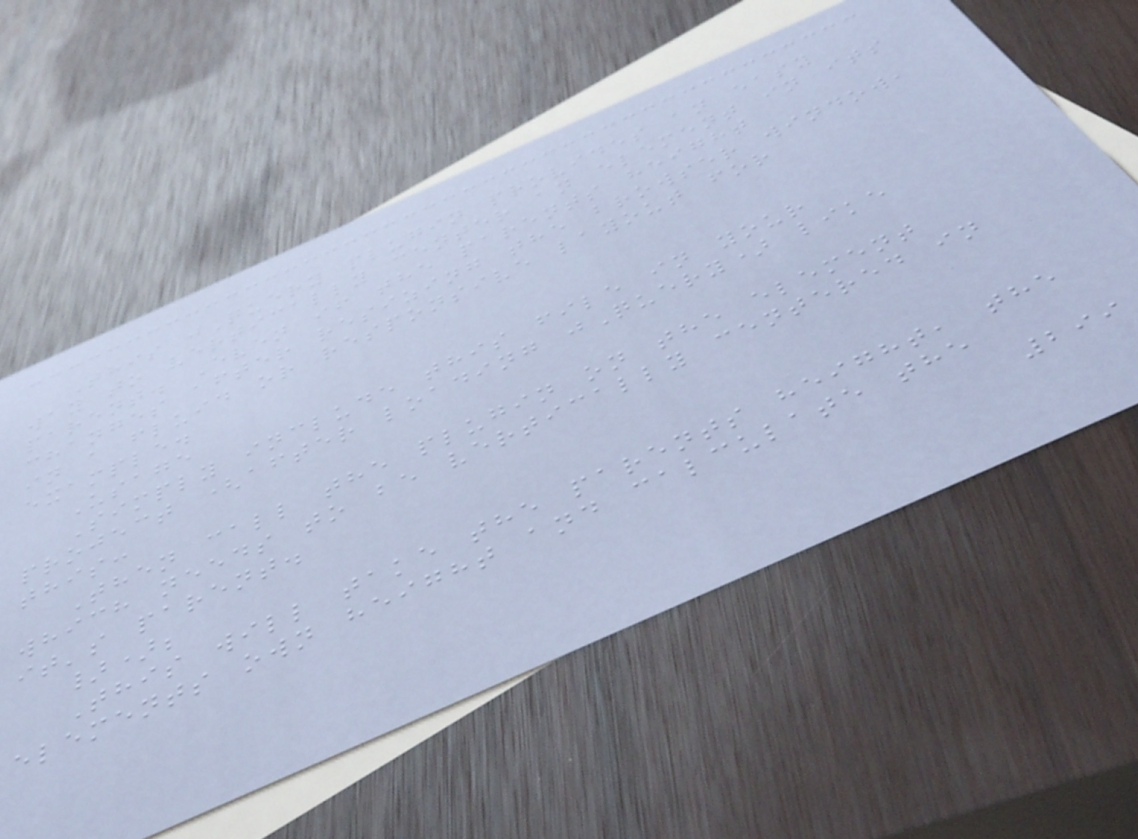This jQuery plugin provides an easy
way to vertically center an element in its
parent. Even if the parents height
changes after resizing the browser window,
in a fluid or responsive layout for
example.
Usage
Simply include this file in your
project (after loading jQuery) like
this:
Then call the plugin on the element
which needs to be vertically centered in
it's parent.
});
This will take the parents height, the
elements own height and calculate the
299
